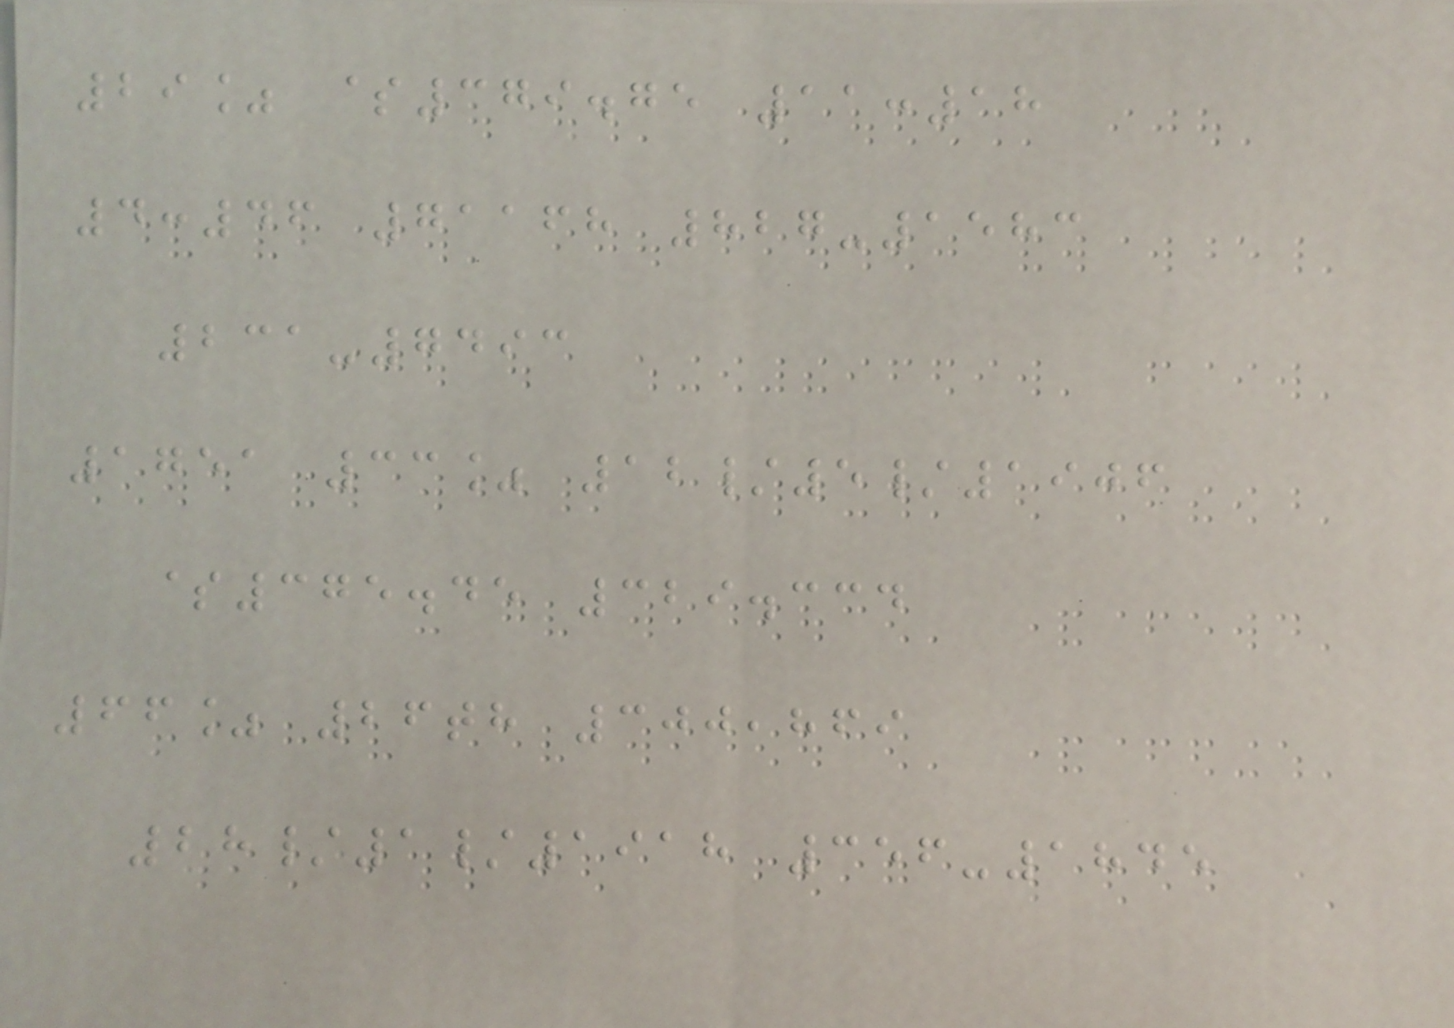29% $379.75 11:18
4:46 71168 827-1583
231-7493
1751 33% 12/5/1906
$375.45 329.334
66% 26th 300,869
28/1/1918 356-1845
